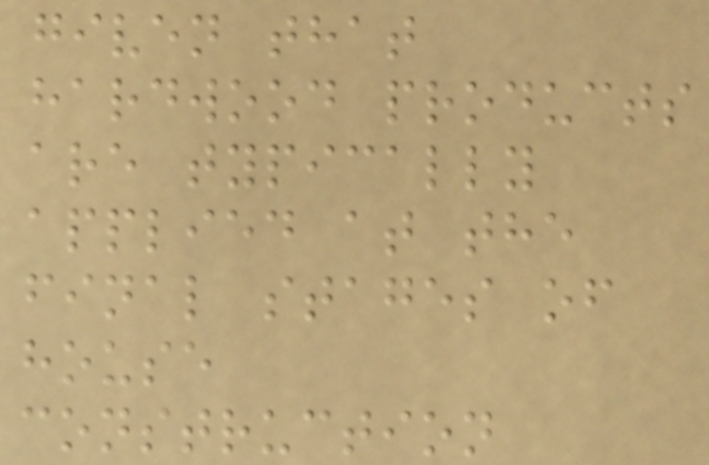given that
hardwood products
are typically
applied at the
final stages of
house
construction
